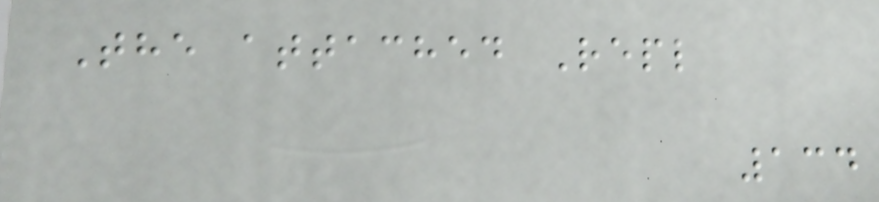The attached Repl
134
